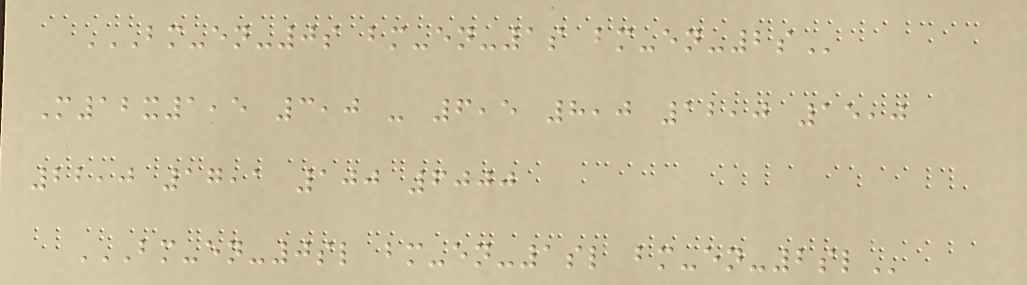BM-EN-0S BM-EN-1S BM-EN-2S
M12x1,5 3,0 - 6,5 8,0 12,0 15,0
22,0 17,1 100 6000
BM-EN-0SL BM-EN-1SL BM-EN-2SL
